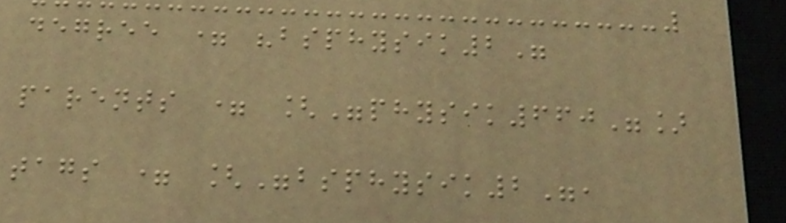degree = "bsphysik2"
parents = ["physik660"]
tags = ["bsphysik2",
